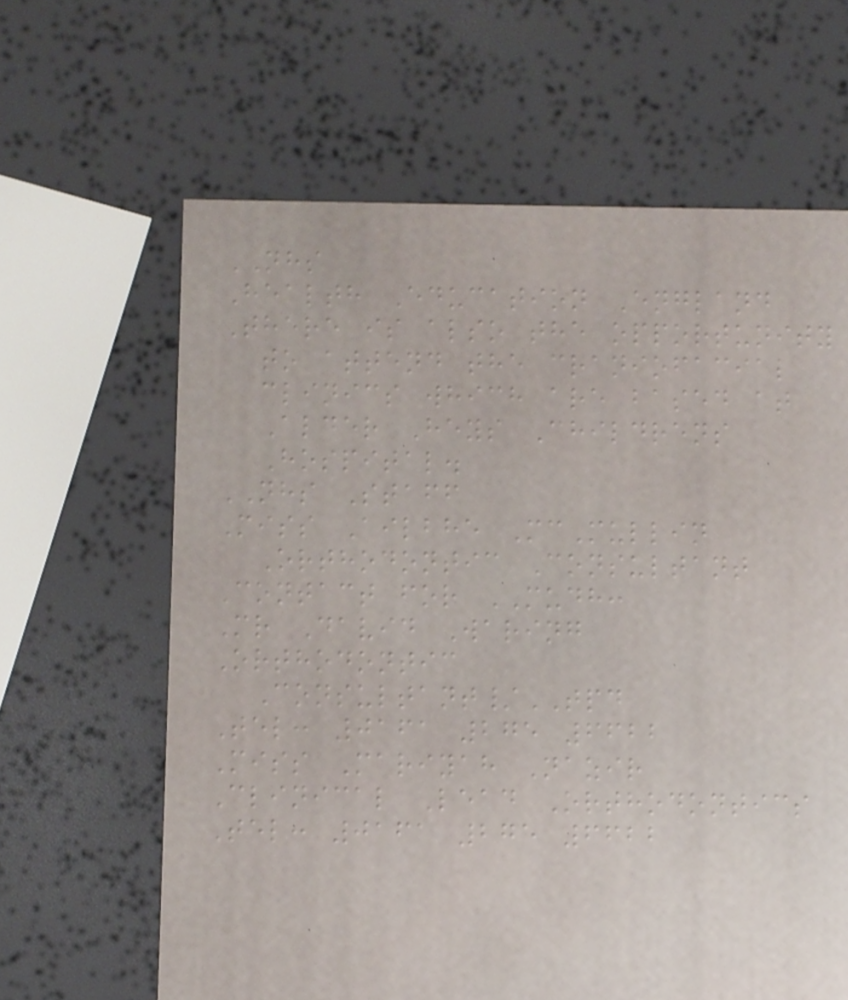NHS
Health Education England
There is also the opportunity
to attend the craniofacial
clinics which are based at
Alder Heys Childrens
Hospital.
NHS Staff
Miss Ailbhe McMullin
Orthodontic Consultant
Contact for MUDH:
Mr David Waring
Orthodontic
Consultant/TPD
Tel: 0161 275 6622
Miss Mariyah Nazir
Clinical Lead Orthodontics
Tel: 0161 275 6622
